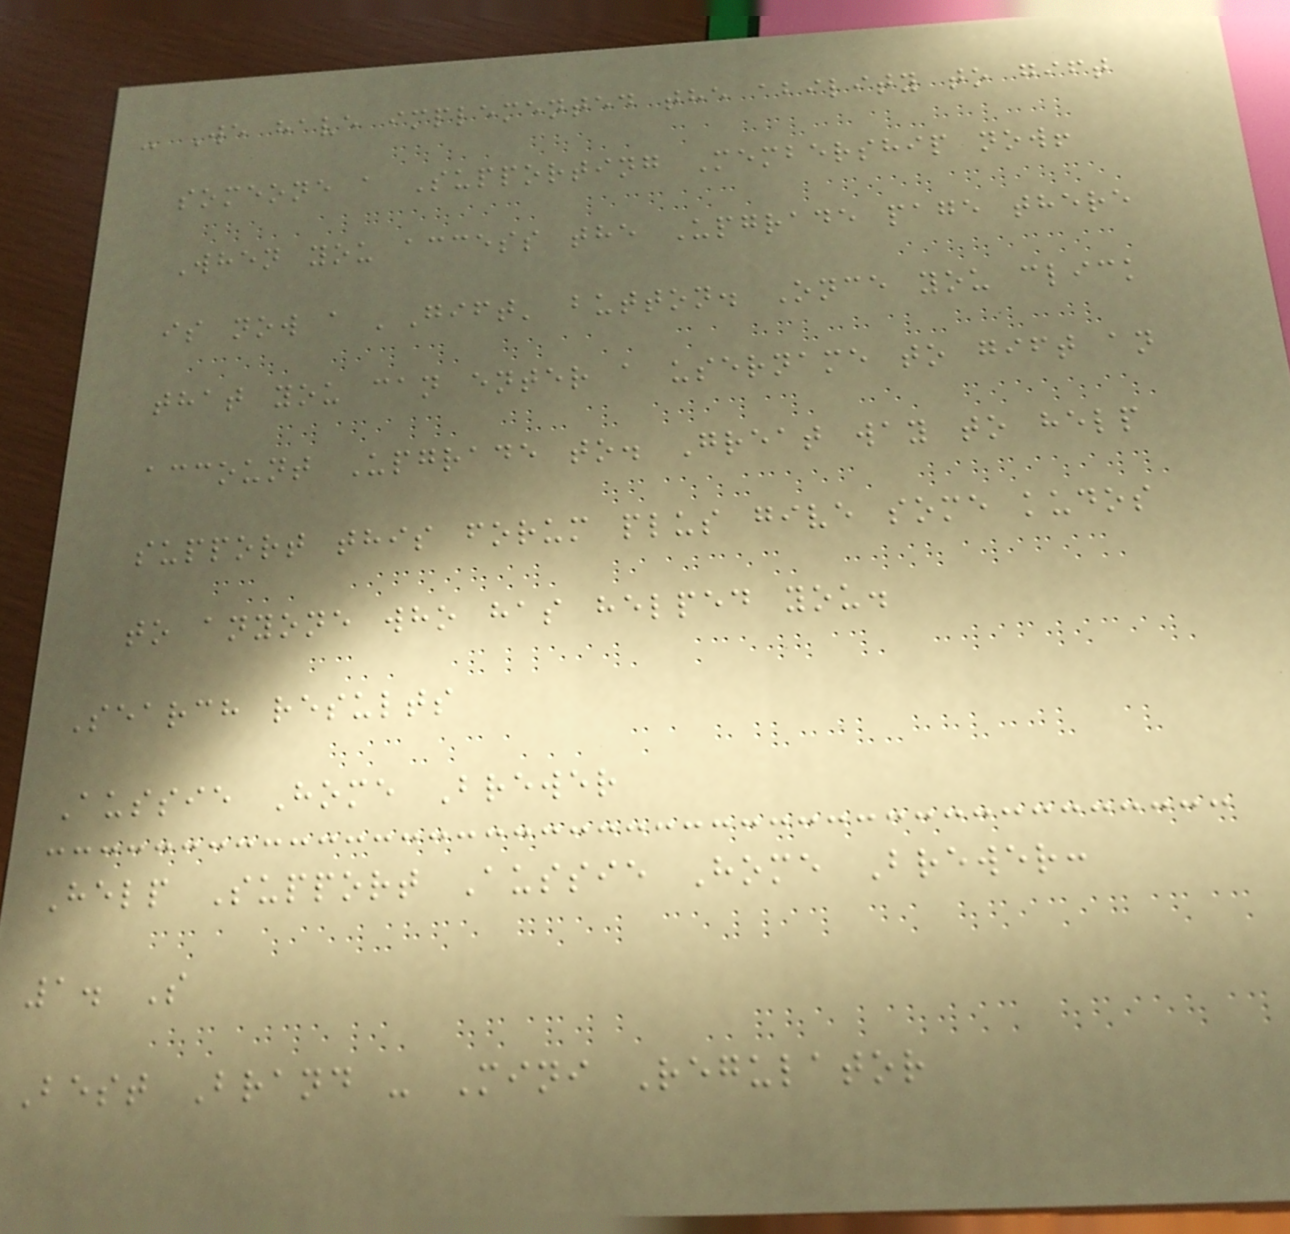- We have implemented the ability to gift
someone a Supporting Membership now!
When you access the Upgrade page there
is now a 'Gift' button. Once you click
that you can enter a username to gift an
account Upgrade to. Great way to help
support this forum plus give some kudos
to anyone who has helped you.
Search results
Aussie Home Brewer
Help Support Aussie Home Brewer:
1. S
Best Brand - Mini Regulator
